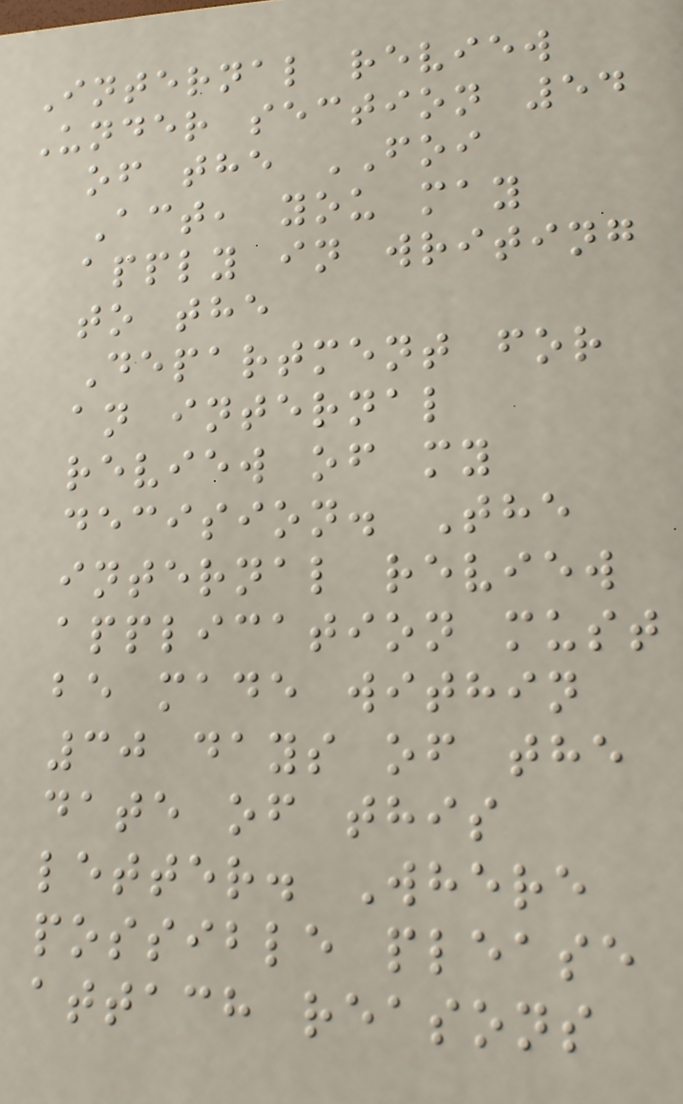Internal review
Under section 54
of the FOI
Act, you may
apply in writing
to the
Department for
an internal
review of my
decision. The
internal review
application must
be made within
30 days of the
date of this
letter. Where
possible please
attach reasons
